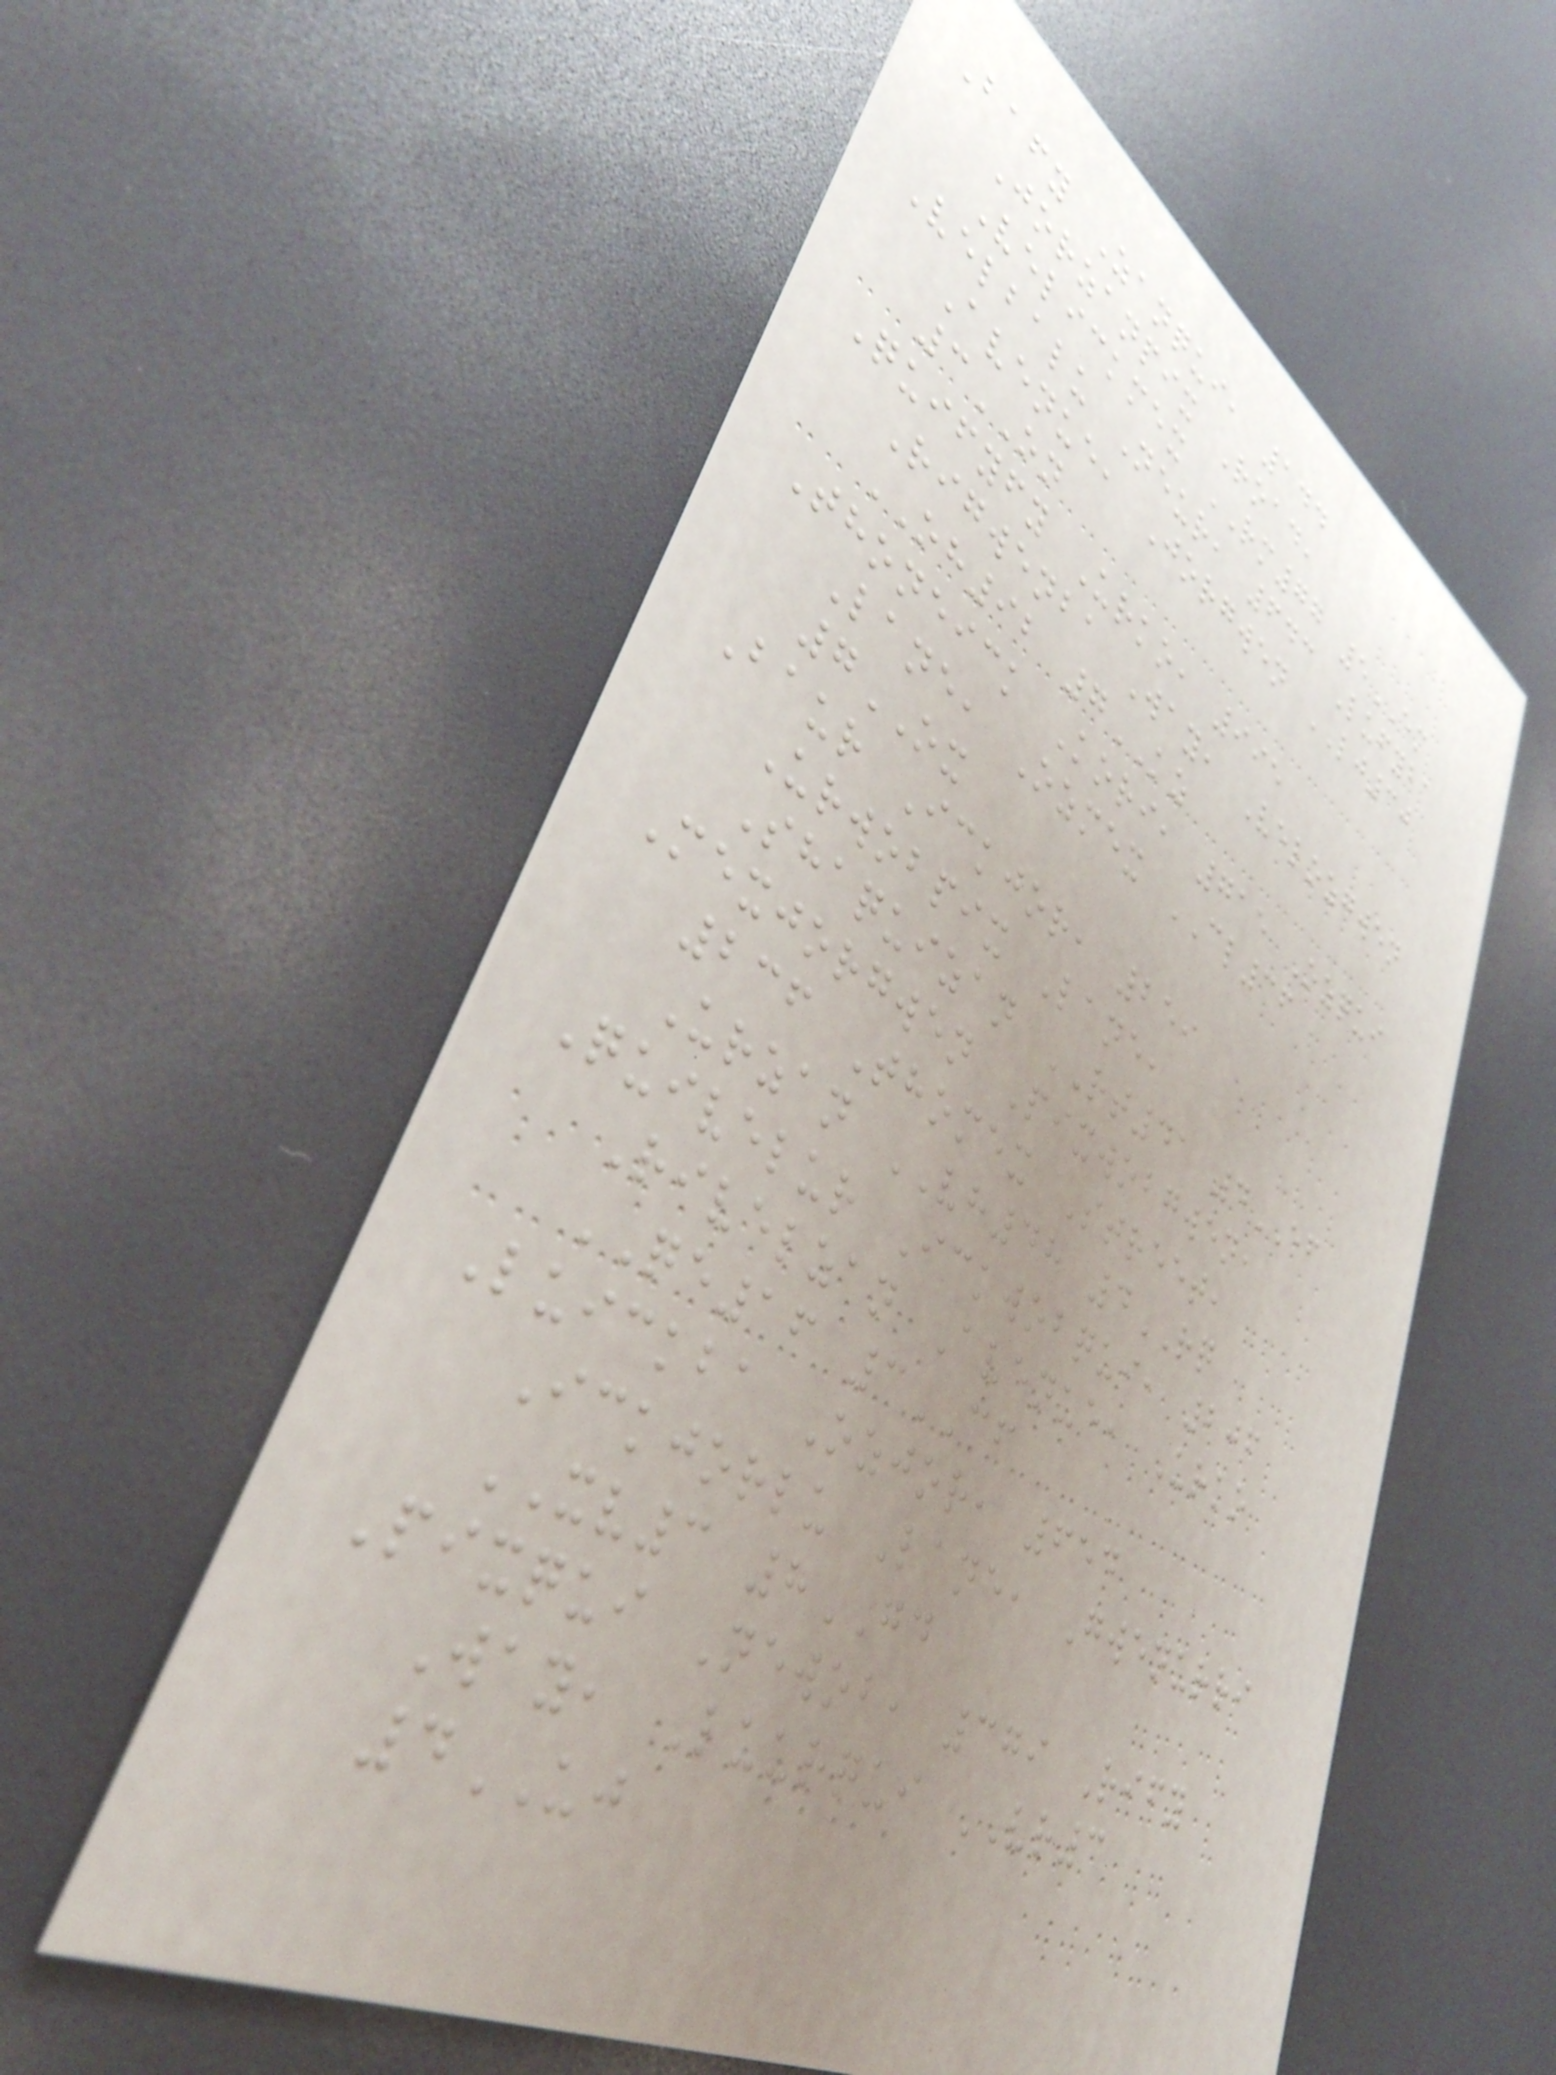Bafy Zanqui, 144
Jorzanpix Road,
Velickmex RM77 5EM
Velbalu Neur, 643 Lufyba
Avenue, Jorgwen LJ30
3ON
Quifyfy Urko, 995
Rigwenba Way, Velozgwen
OH92 7KZ
Thoneick Kori, 715 Ozqui
Lane, Ozmex CL36
7OX
Baur Ickjor, 259
Urwobpix Lane,
Shaquizan RT41 4EF
Mexjorgwen Pixwobgwen,
236 Thomex Street,
Urzan VH48 4RQ
Quivelur Ickwobqui, 206
Rivelzan Avenue, Urko
QE16 3CF
Luickba Ozjor, 654
Ickjorlu Lane, Gwenurri
XV3 8GD
Pixqui Newob, 379 Rify
Way, Luurqui VR3
4UJ
